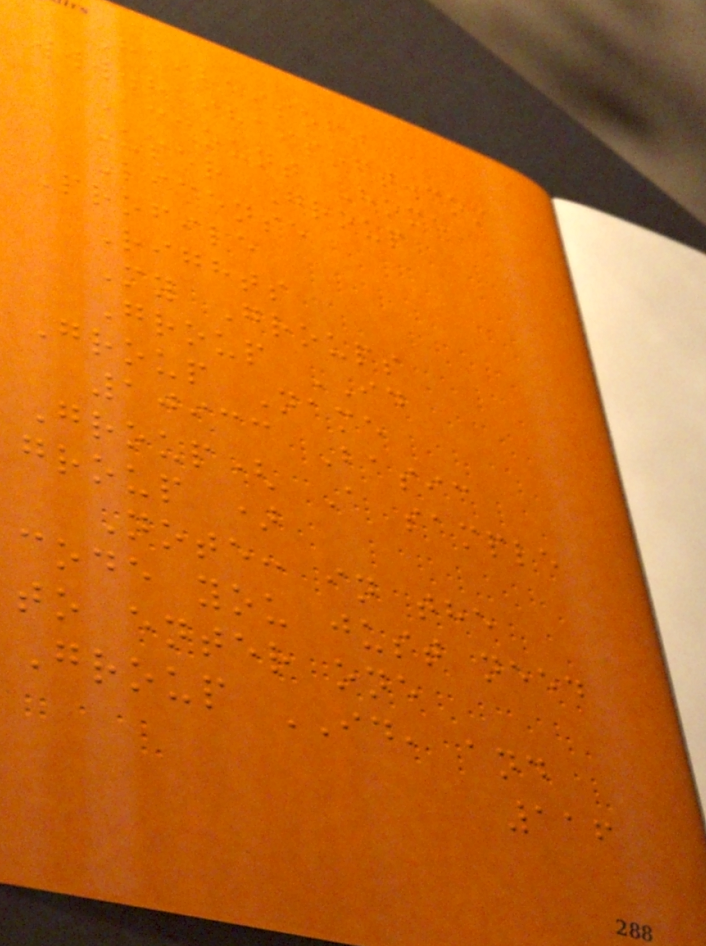Haihaisoft
www.haihaisoft.com
Account Home
User Group
License
Profile
Rights
My Groups
Group ID
Group Name
10933 Basic
Group( A sample
group )
Note: in the
code you just need
to enter one
Group ID, and
116
